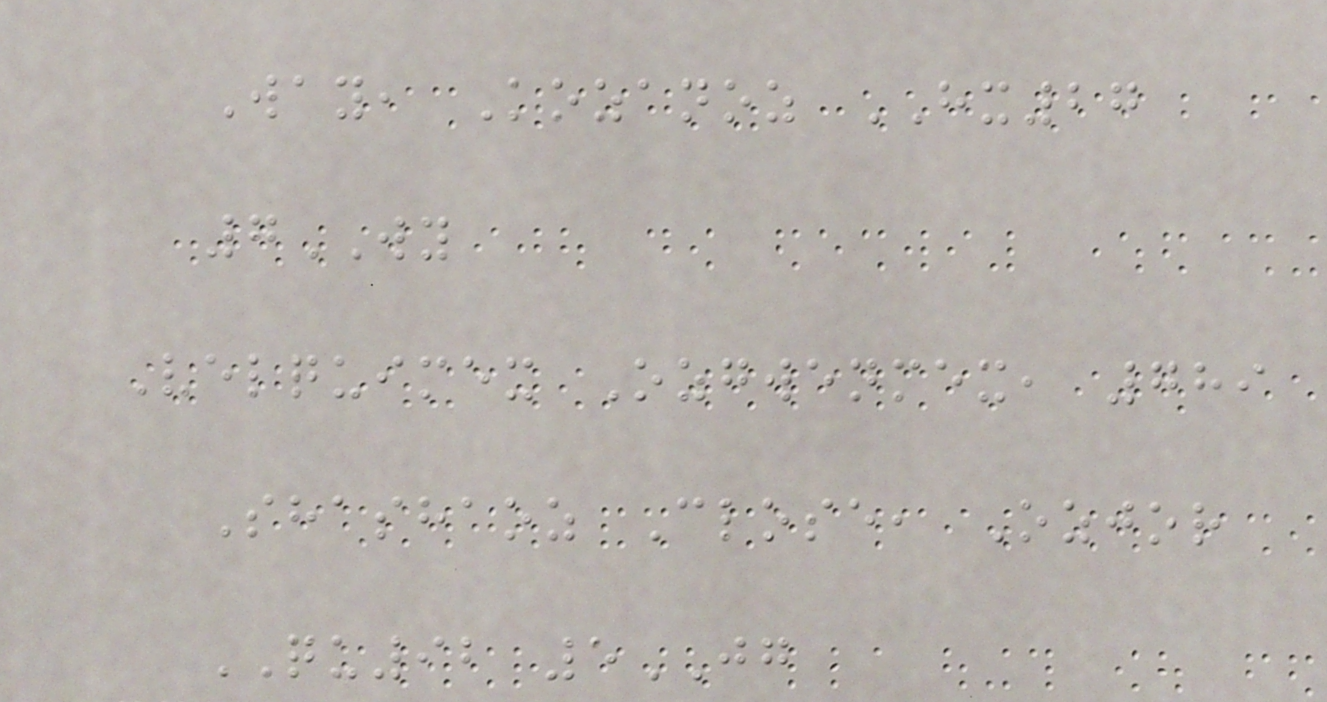Way, Kozanoz HX27
7WY
Velquimex Ozgwenmex, 789
Shashaoz Close, Ozjor
QU92 5JG
